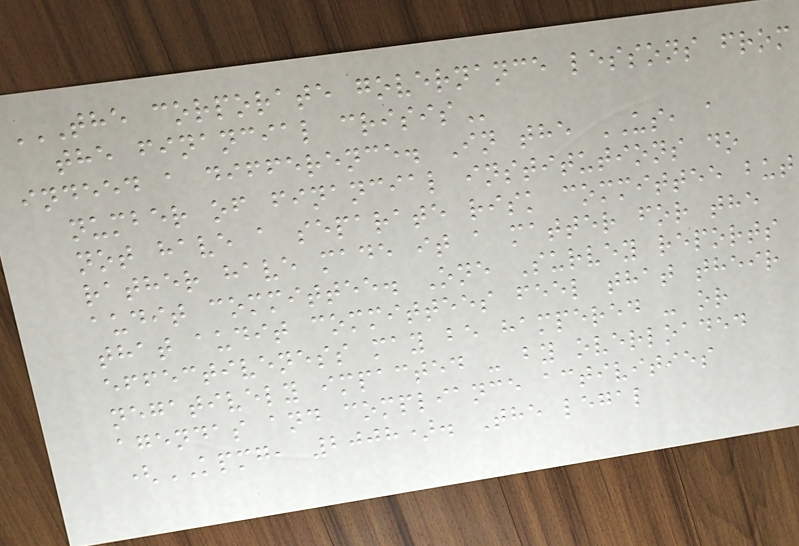THE CORPORATE GOVERNANCE LESSONS FROM
THE FINANCIAL CRISIS
indeed a difference. In the US, a
number of financial institutions do
not have a separate risk committee but
rather have made it a matter for the
audit committee. One Survey reports
that audit committees feel that their
effectiveness may be hampered - or
negatively impacted - by overloaded
agendas and compliance activities
(KPMG, 2008). The legal
